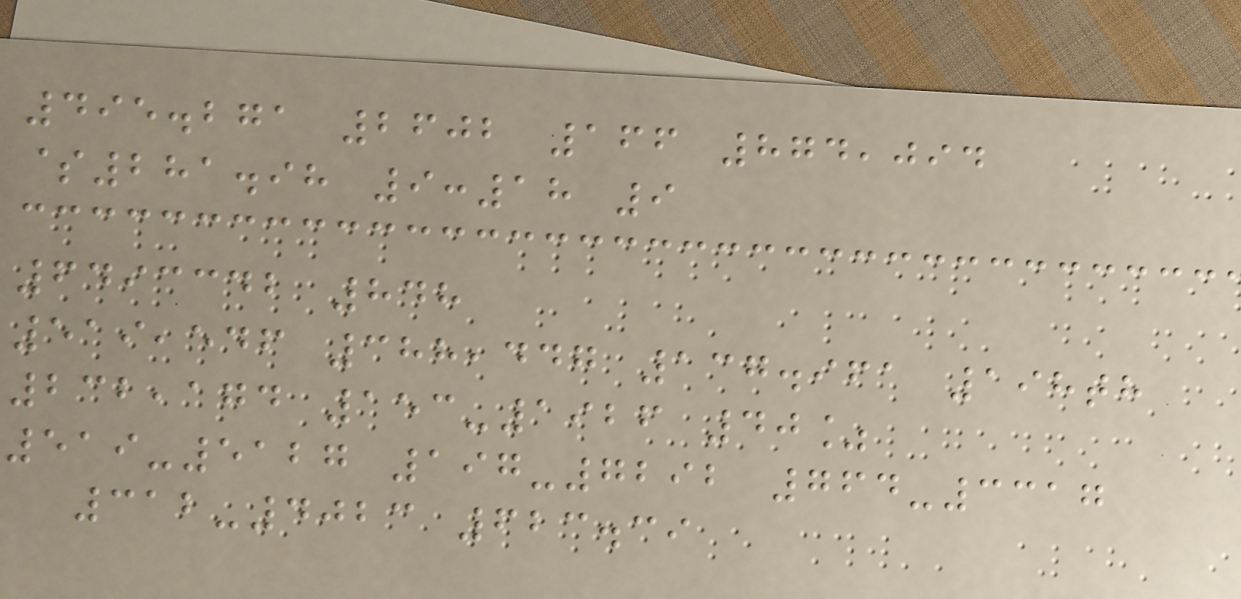495.271 2602 166 874,094
$281.98 9:18 9
6493342 848
519,546 388,447 137.961 198th
232,174 153-1926 40%
519-5127 197-7292 764-3317
312-4023 623.39
